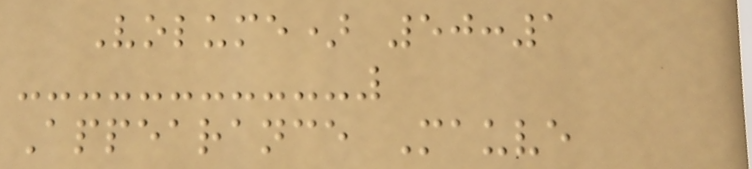Volume) 50:1
Appearance Mauve
